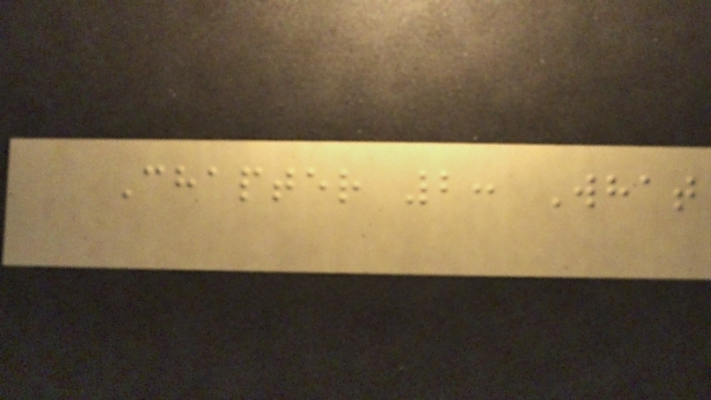Chapter 2: What
